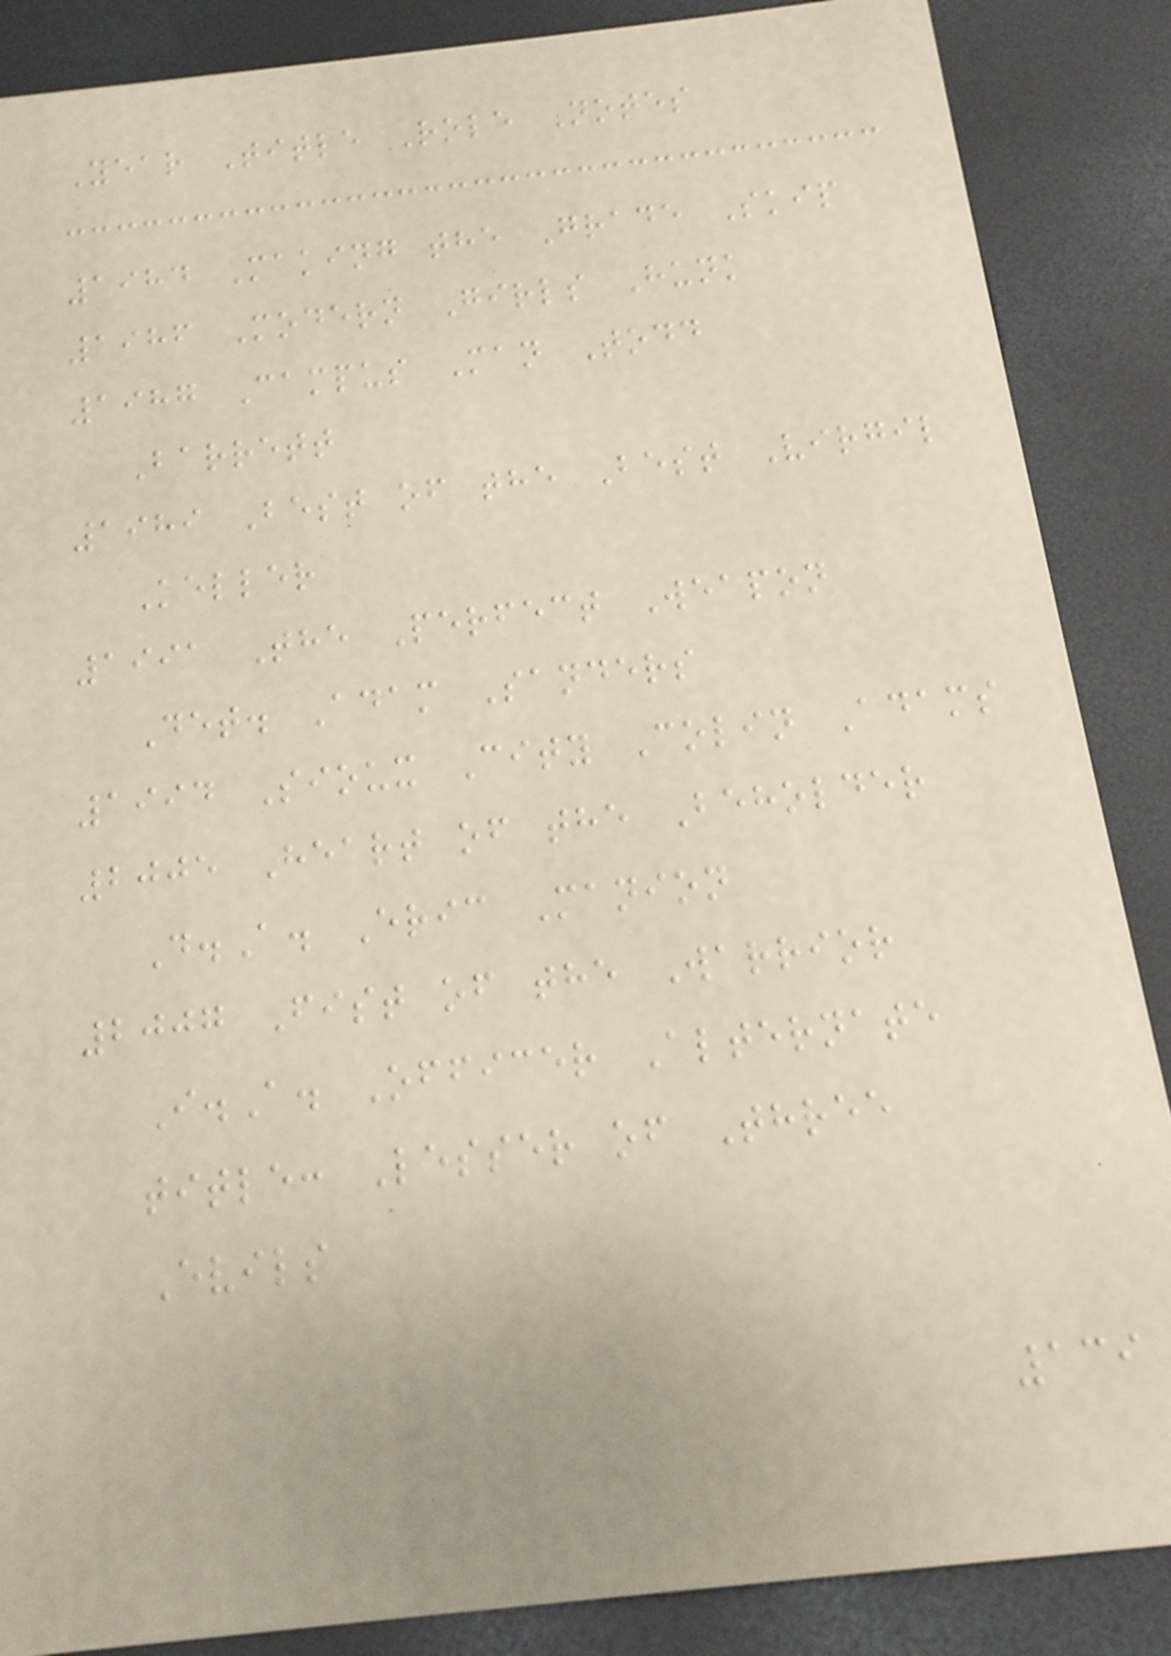Year Title Role Notes
1984 Making the Grade Skip
1986 Modern Girls Hunk
1987 Campus Man Todd
Barrett
1989 Best of the Best Virgil
Keller
1991 The Perfect Weapon
Det. Adam Sanders
1994 Sioux City Colin Adams
2005 Heart of the Beholder
D.A. Eric Manion
2007 Fist of the Warrior
I.A. Officer Alternate
title: Lesser of Three
Evils
139
